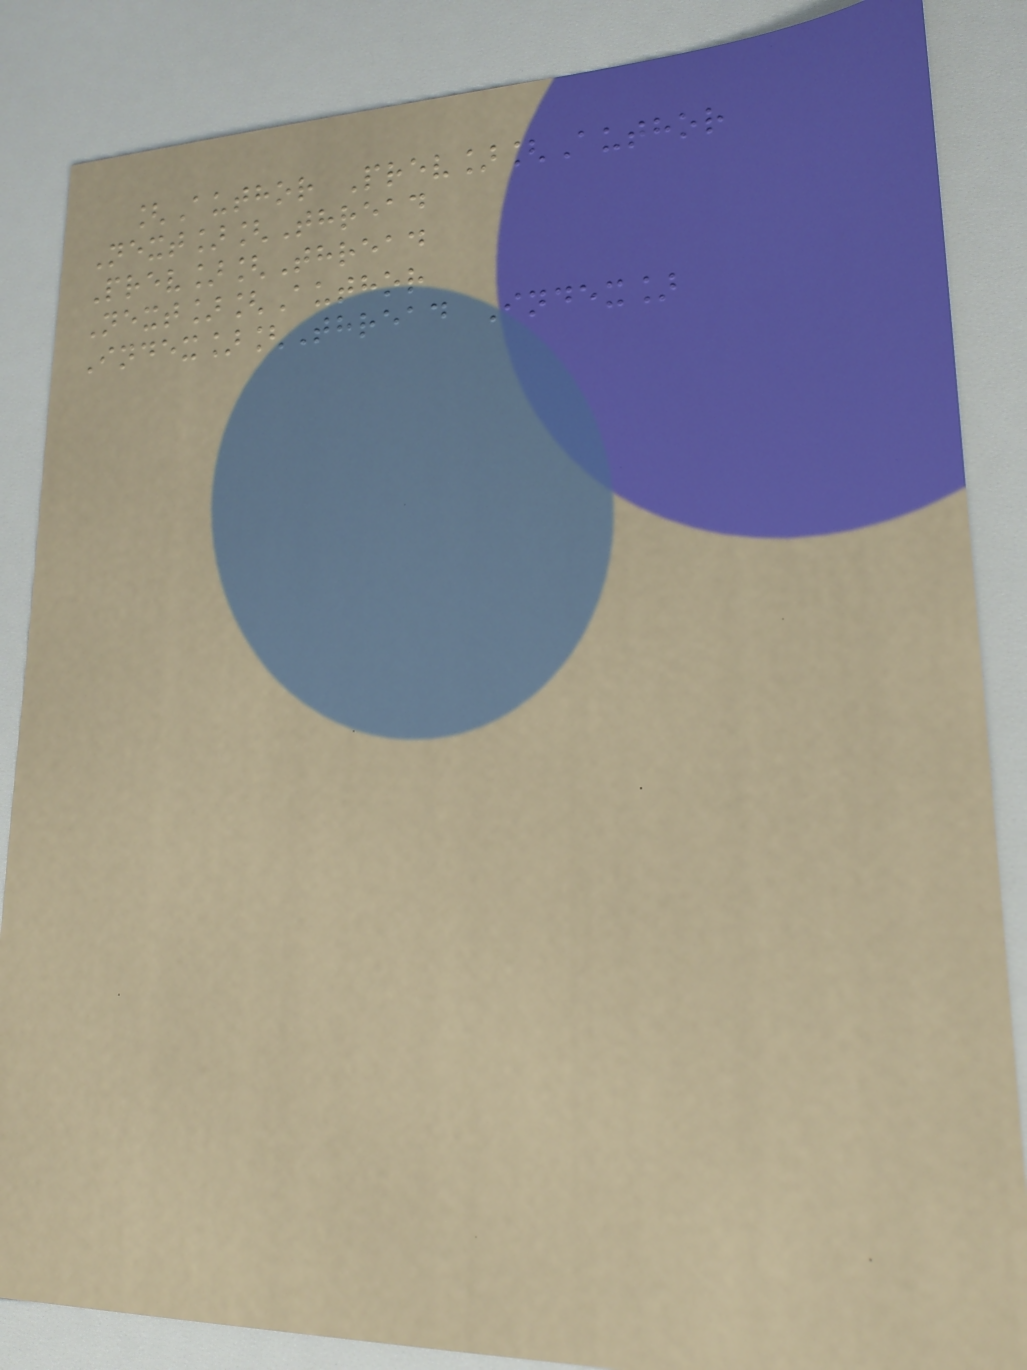[Author Prev][Author
Next][Thread
Prev][Thread
Next][Author
Index][Thread Index]
